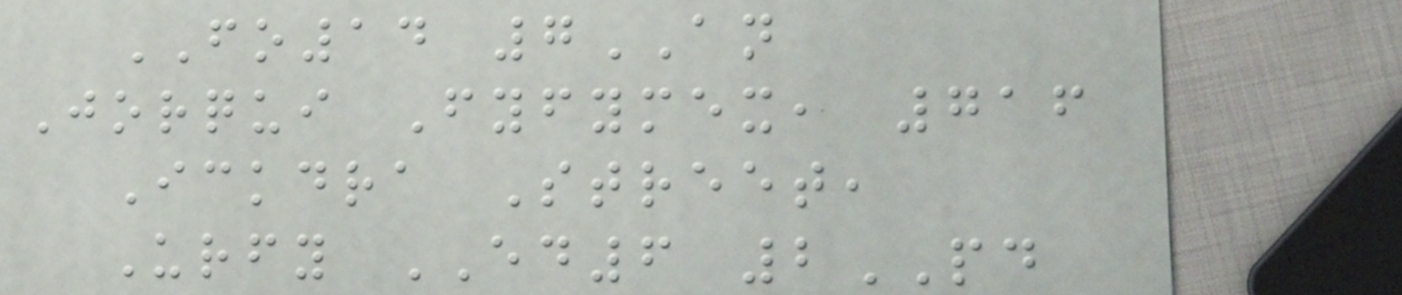FO14 7AN
Jorqui Fyfymex, 716
Ickdra Street,
Urfy ED6 2PD
